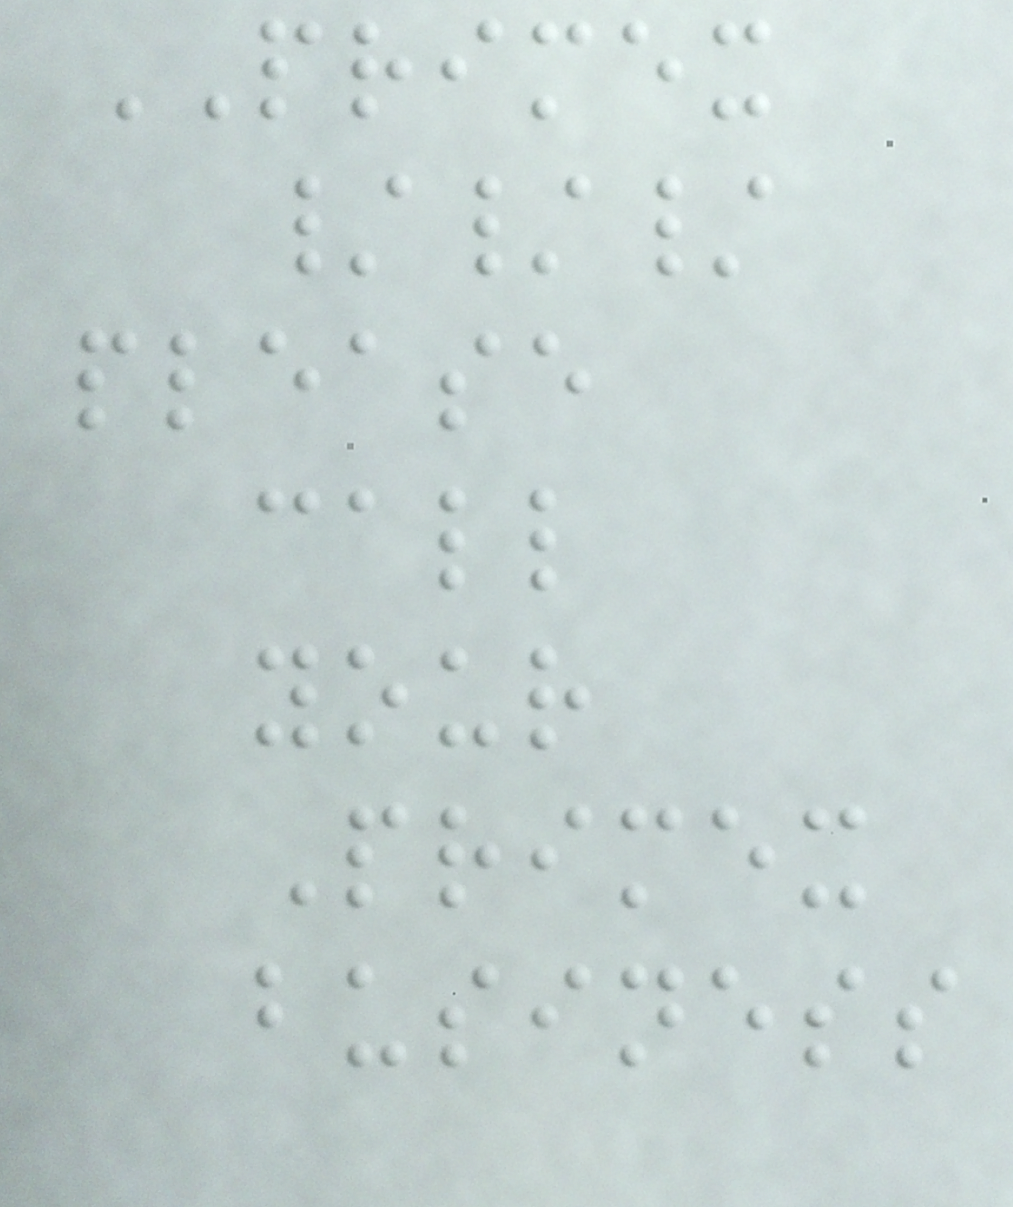PRIMEX
///
please
call
your
Primex
business
